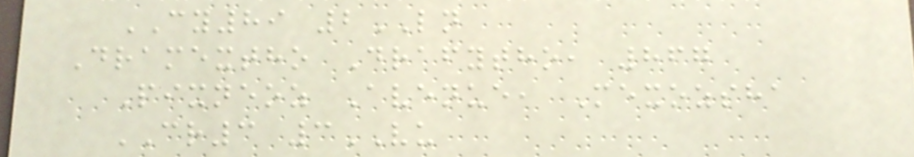CY89 2LN
Dramextho Drafytho, 867
Pixneoz Avenue, Mexozsha
CR3 3VU
